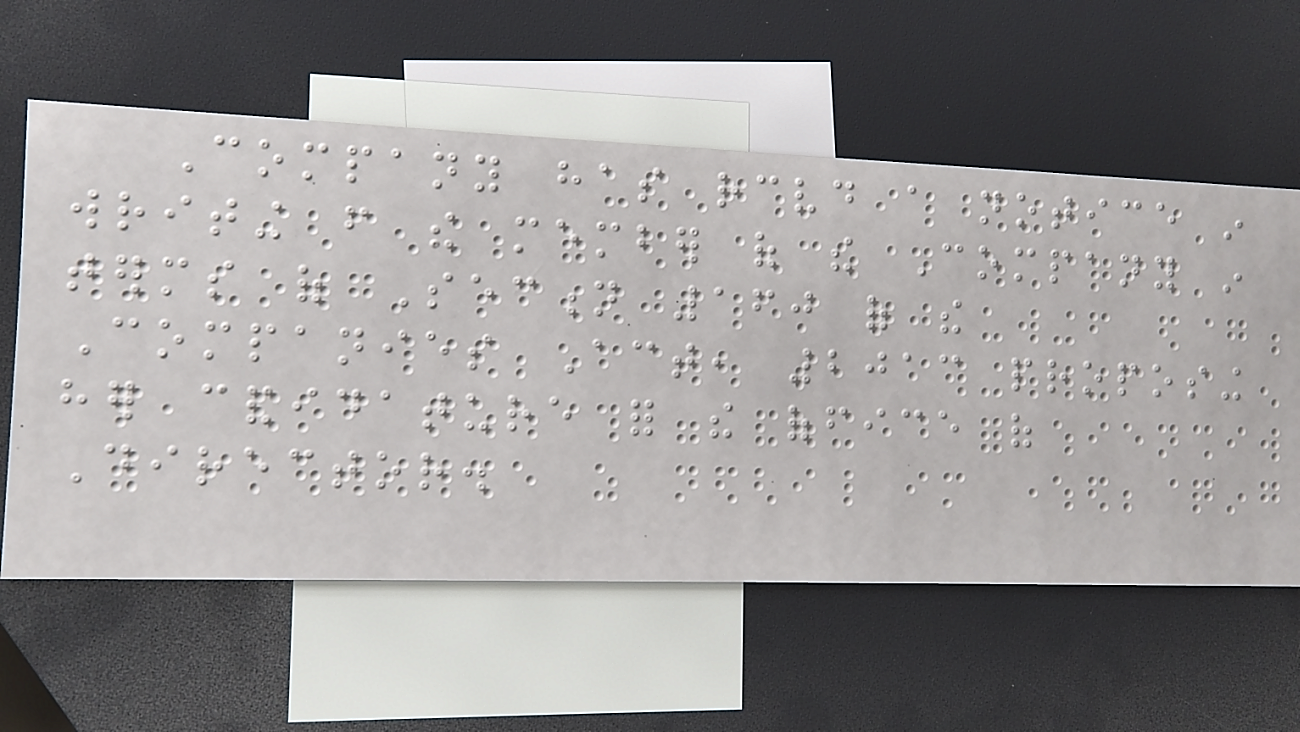Company has received a notice in
writing from the member of the Company in
terms of Section 160 of the
Companies Act, 2013 proposing
her candidature for the office of
Director.
